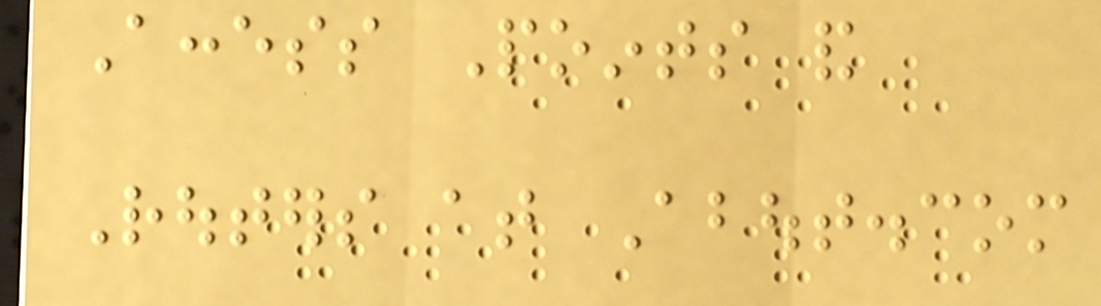Access Points and
Routers at About.com
